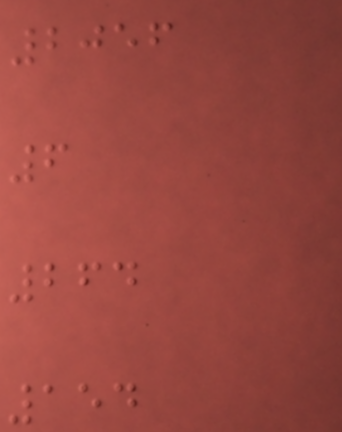2056
6
264
154
